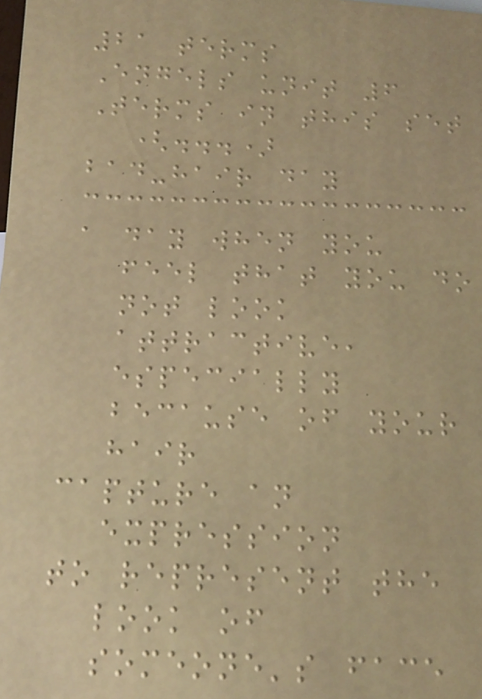21 terms
Engels unit 6
Terms in this set
(...)
bad-hair day
a day when you
feel that you do
not look
attractive,
especially
because of your
hair
capture an
expression
to represent the
look of
someone's face
